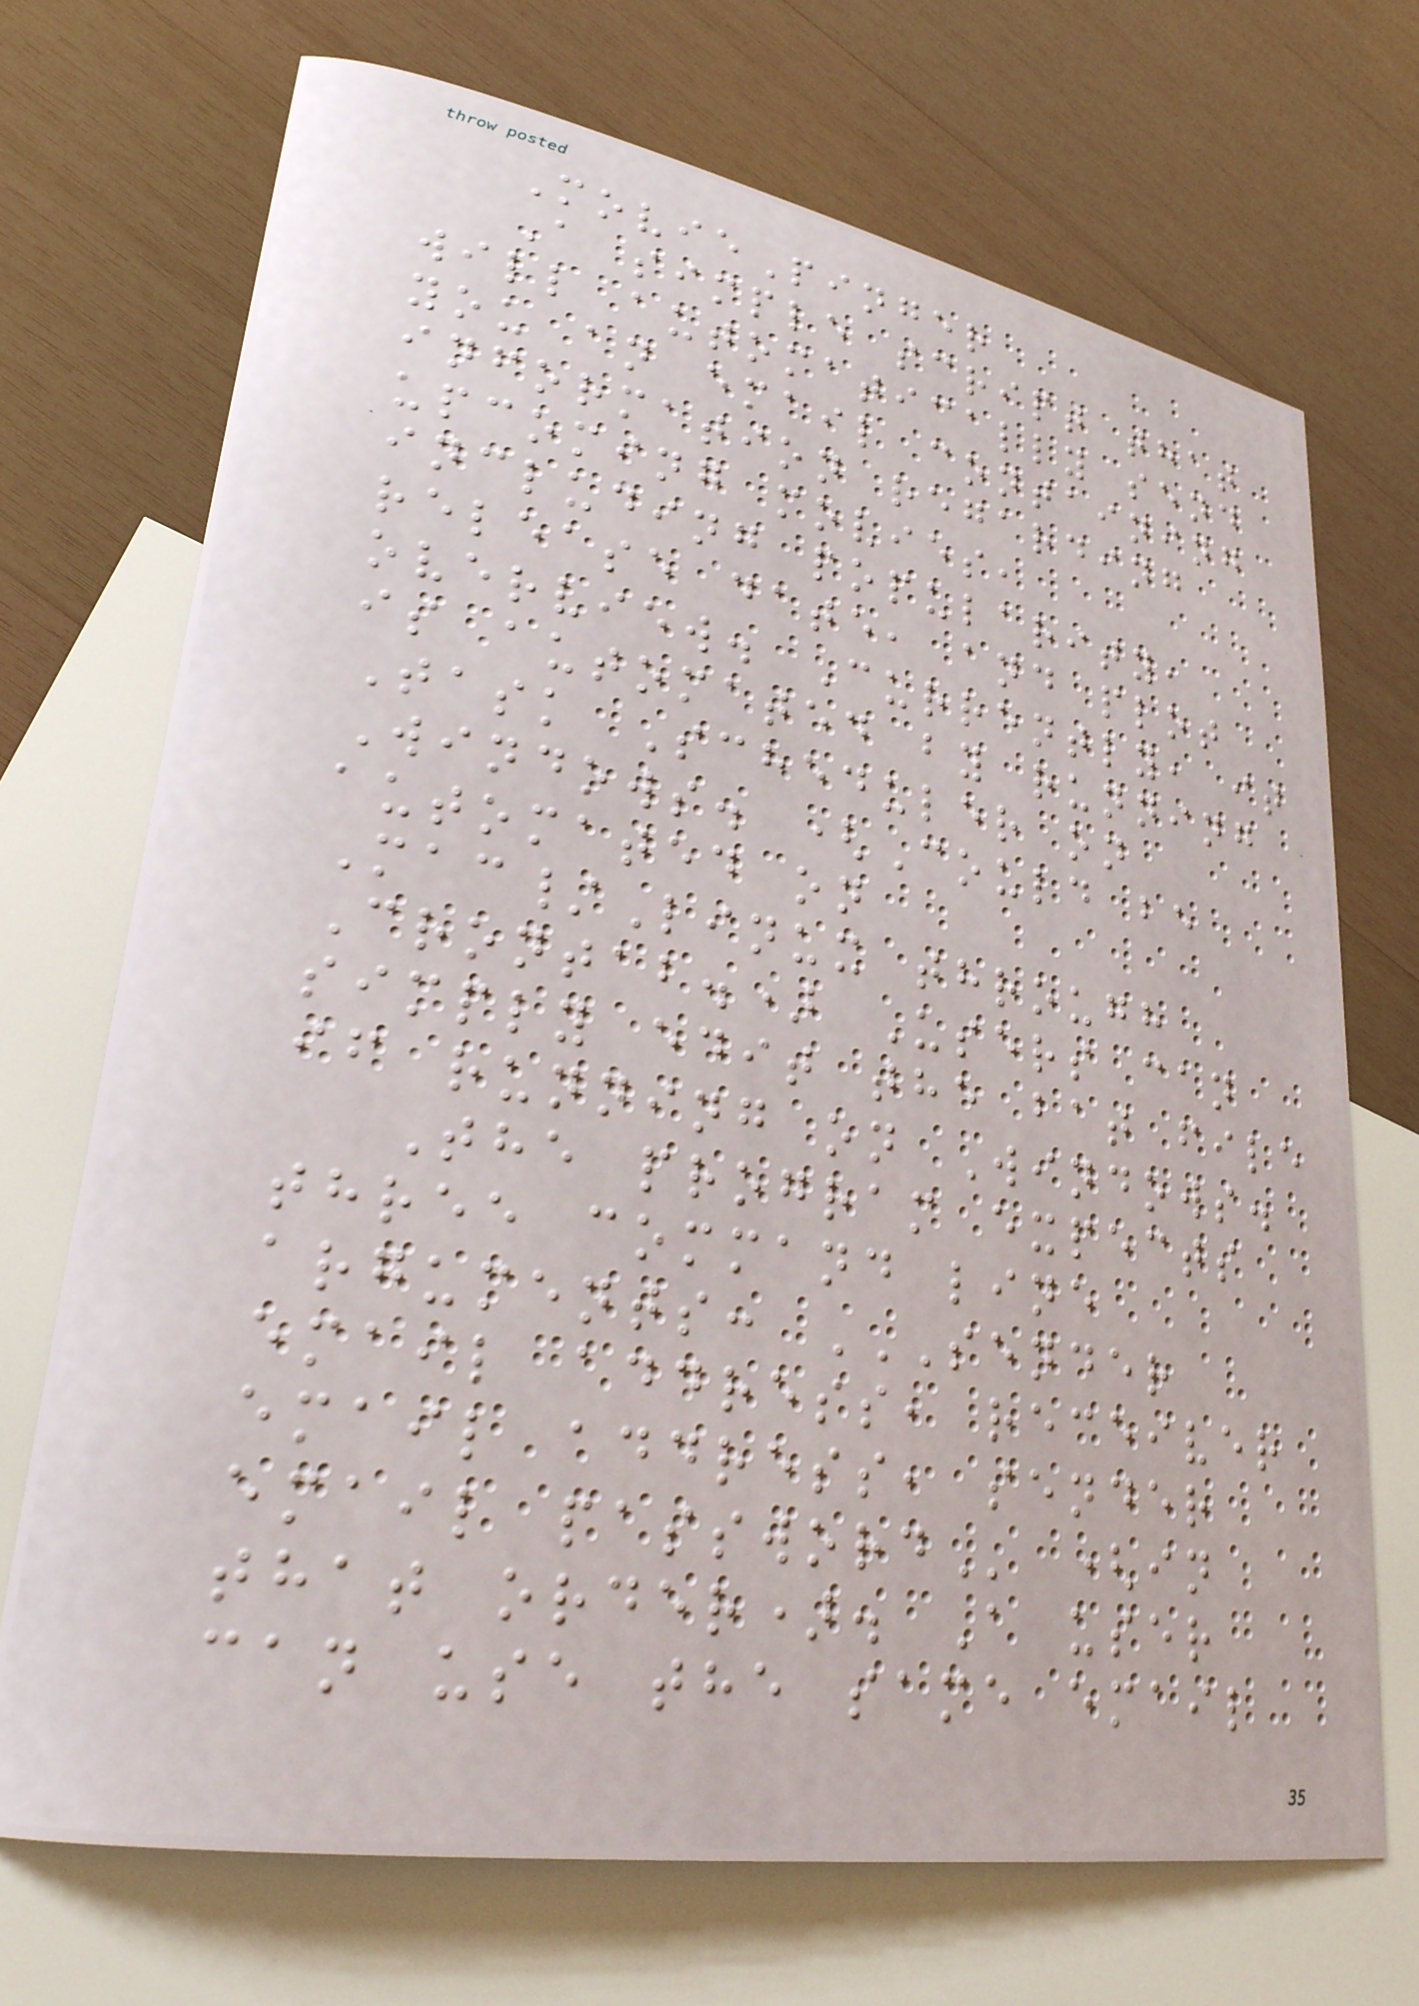MoviePinger
A simple script that
will automatically send
you an email containing
information regarding
upcoming movies,
including popularity,
release date, and plot
overview. Currently, it
is automated by running
Task Scheduler on
Windows. (Could be
automated on
Mac/Linux through
Crontab.) Users can
simply edit the bat file
if running on Windows.
The program expects
three command line
arguments: SENDER
EMAIL ADDRESS, RECEIVER
EMAIL ADDRESS, SENDER
EMAIL PASSWORD (in
that order). A user
can use the same email
